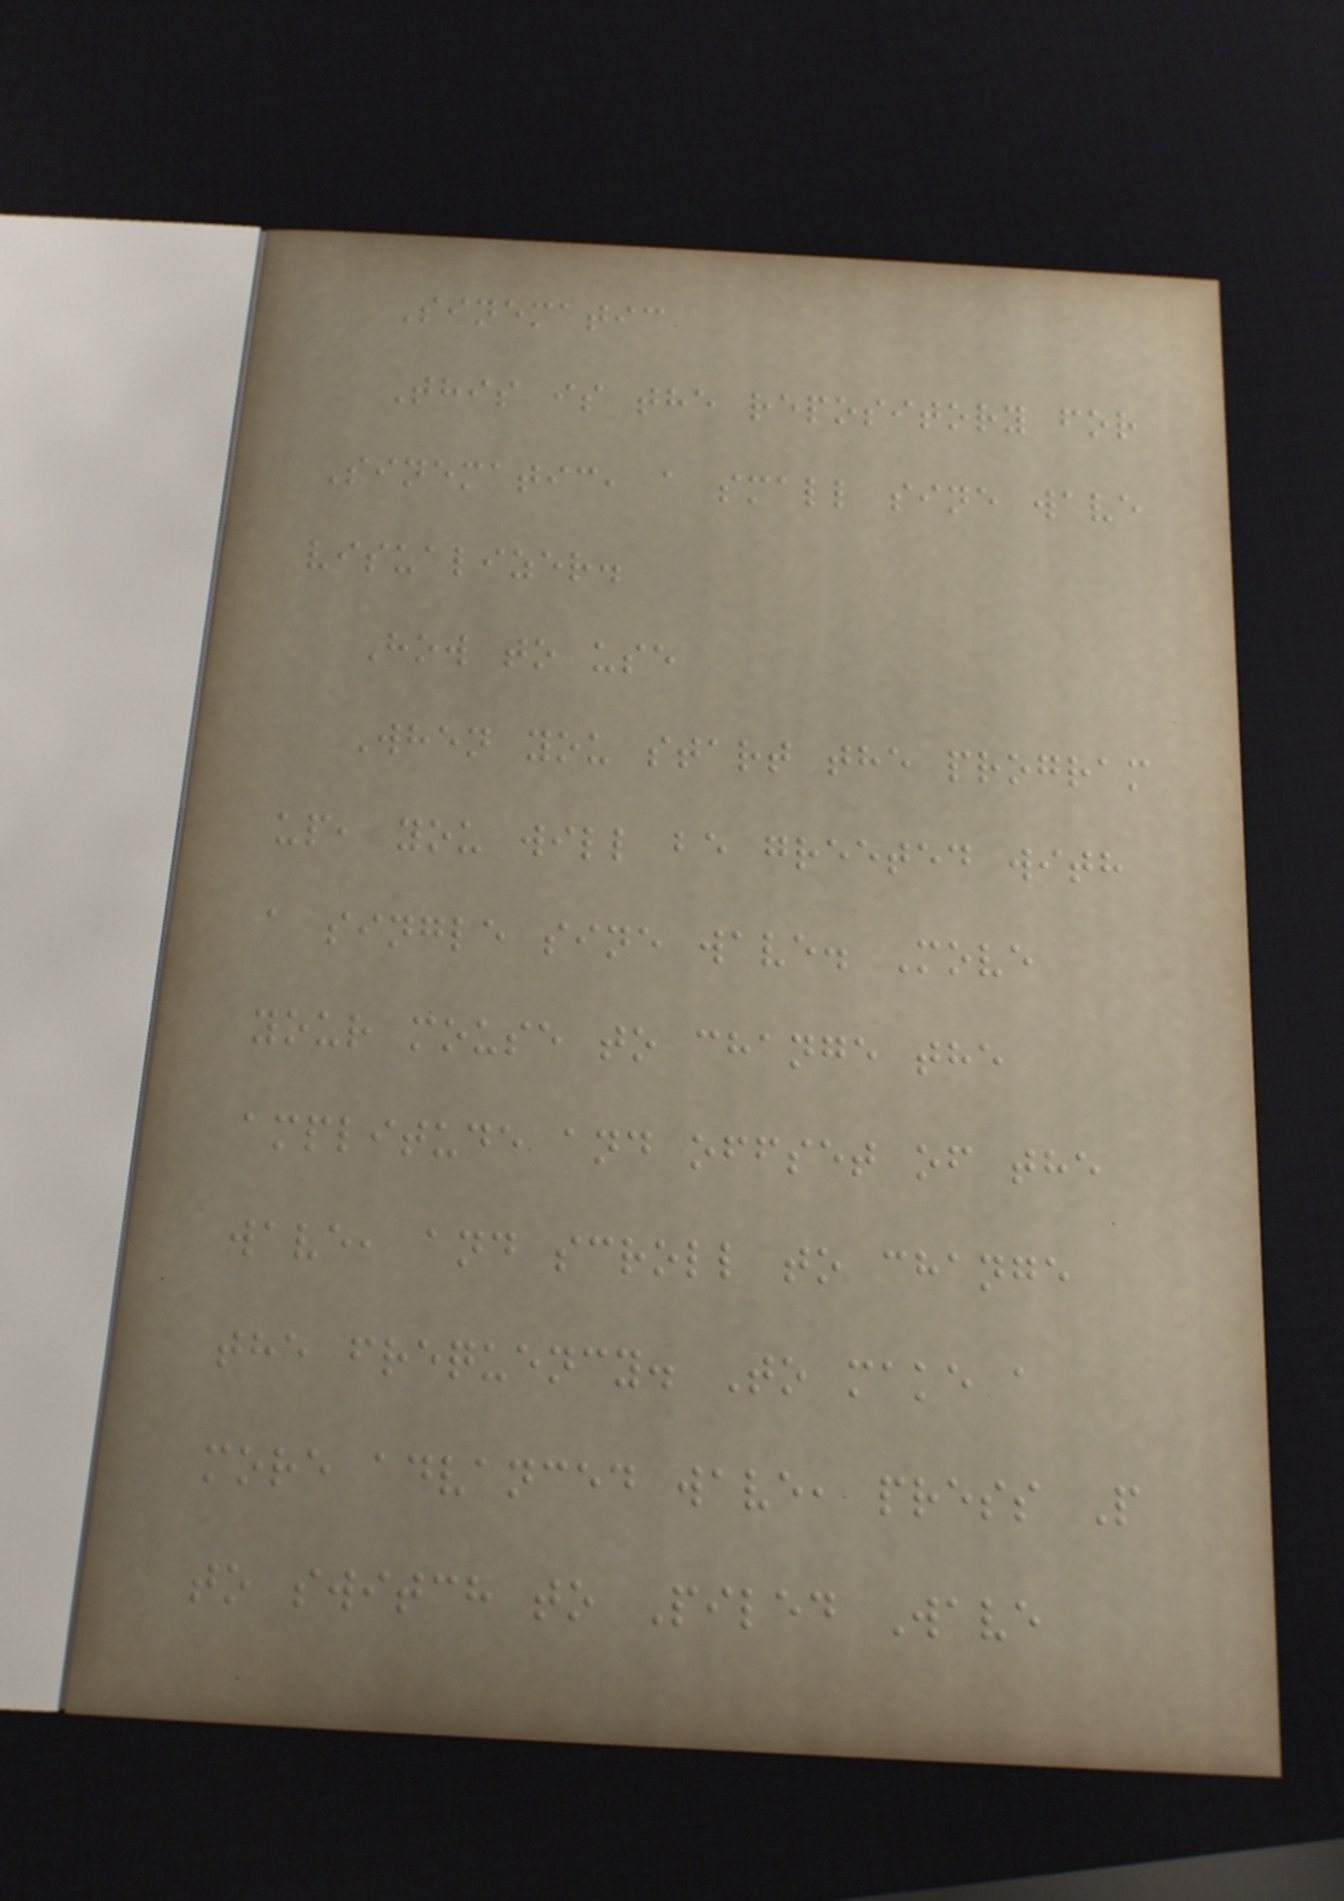Sinematic
This is the repository for
Sinematic, a small sine wave
visualizer.
How to use
When you start the program
up, you will be greeted with
a single sine wave. Move
your mouse to change the
amplitude and offset of the
wave, and scroll to change
the frequency. To make a
more advanced wave, press P
to switch to Piled Wave
